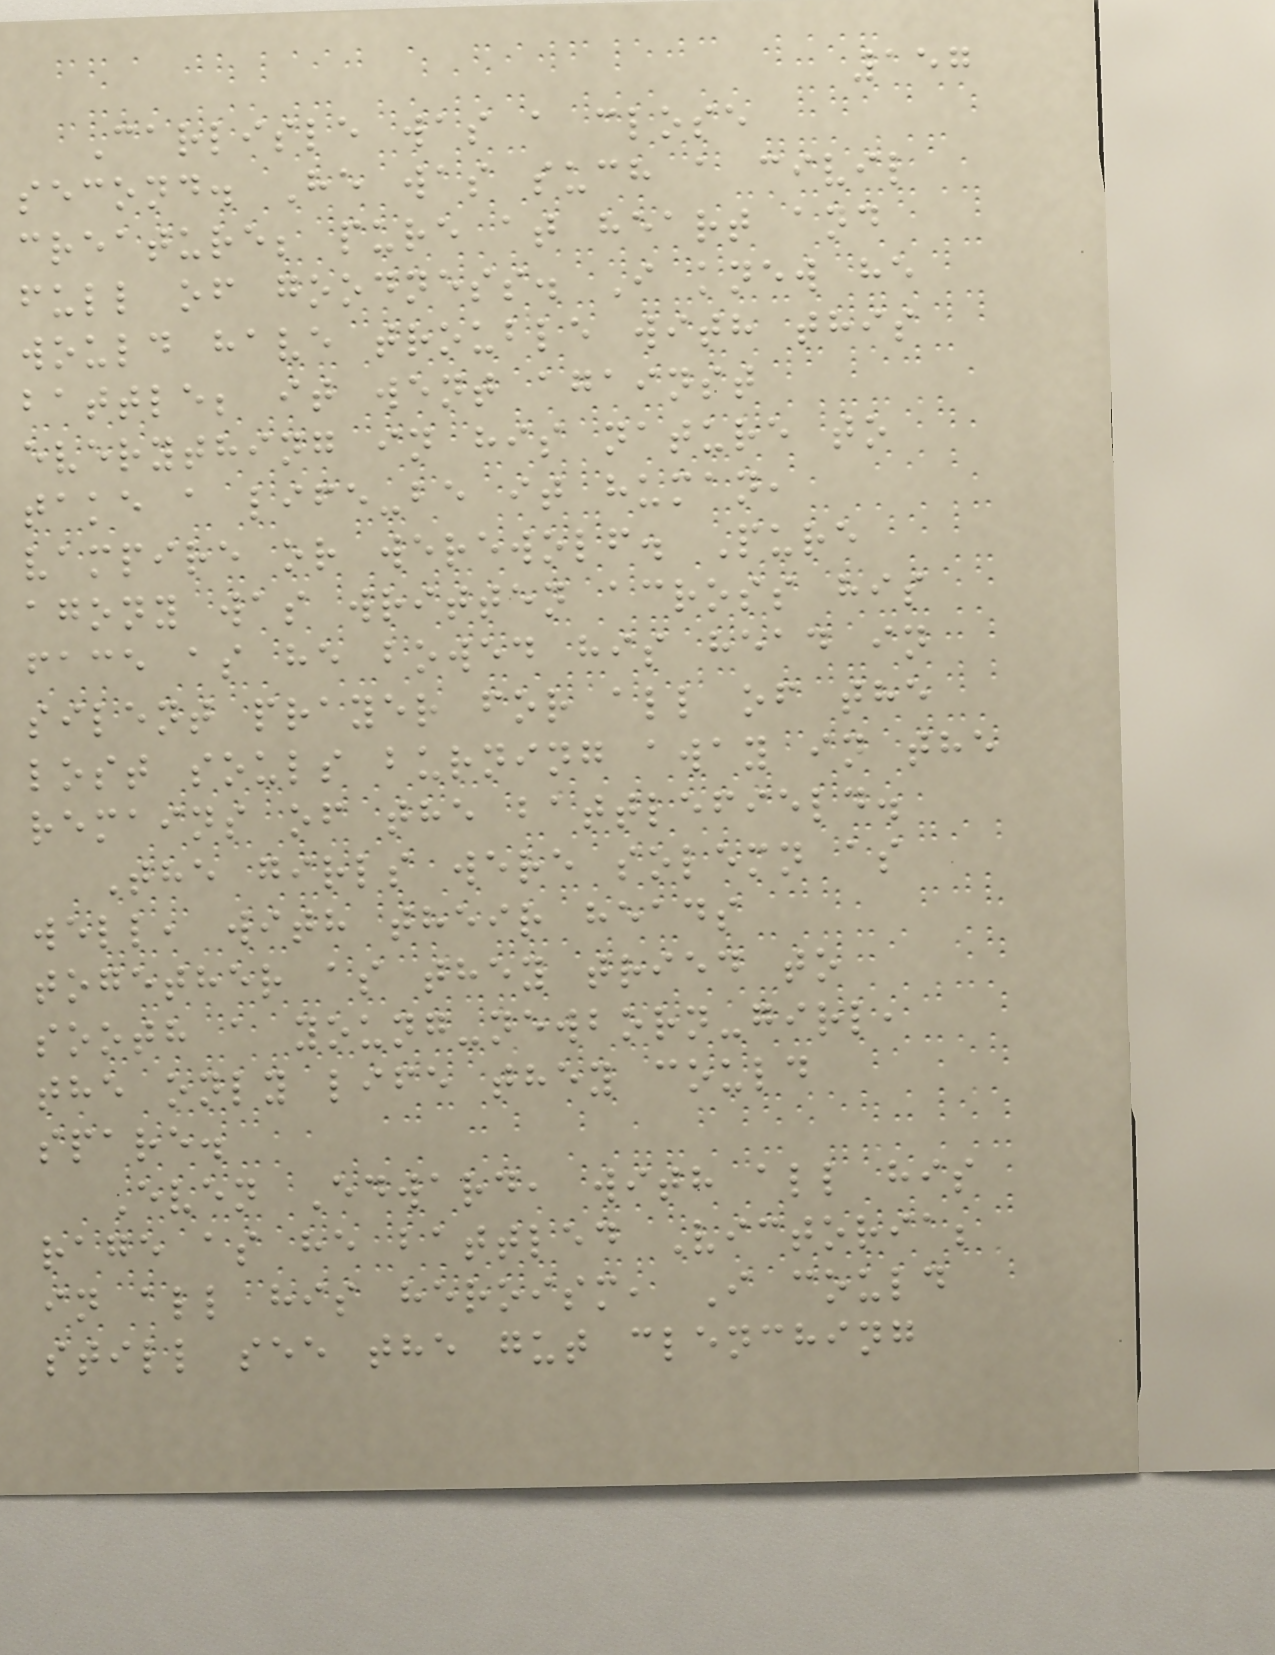157
Carlisle was a close
second. He was such a civil
creature; pure at heart and
full of goodness. I knew he
would have trouble with this
battle; it went against
everything in his nature to
take a life-be it human,
vampire or werewolf. Pure
agony was written across his
face as he bowed his head in
silent prayer for all of the
lost souls burning away in the
remains of the battlefield.
The girls were solemn as
well, with their heads
together as they tried to
sooth a young-newborn-girl,
the only life they could
spare.
Even Edward, with all his
rage as he battled Victoria;
in all his heroism, I could
still see the gut clenching
